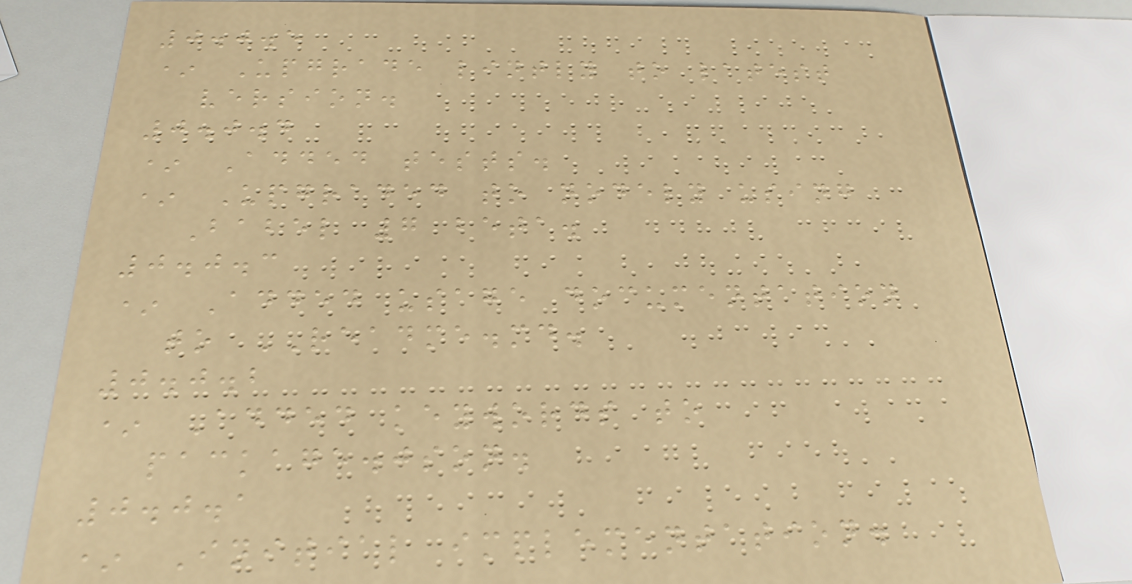0.0.5
* Upgrade lintly to latest
version.
0.0.4
* Added tests.
* Upgraded to nodely using
Babel 7 beta.
0.0.3
* Added usage documentation
to README.md.
0.0.2
* Added keywords to
package.json.
0.0.1
* Initial implementation.
